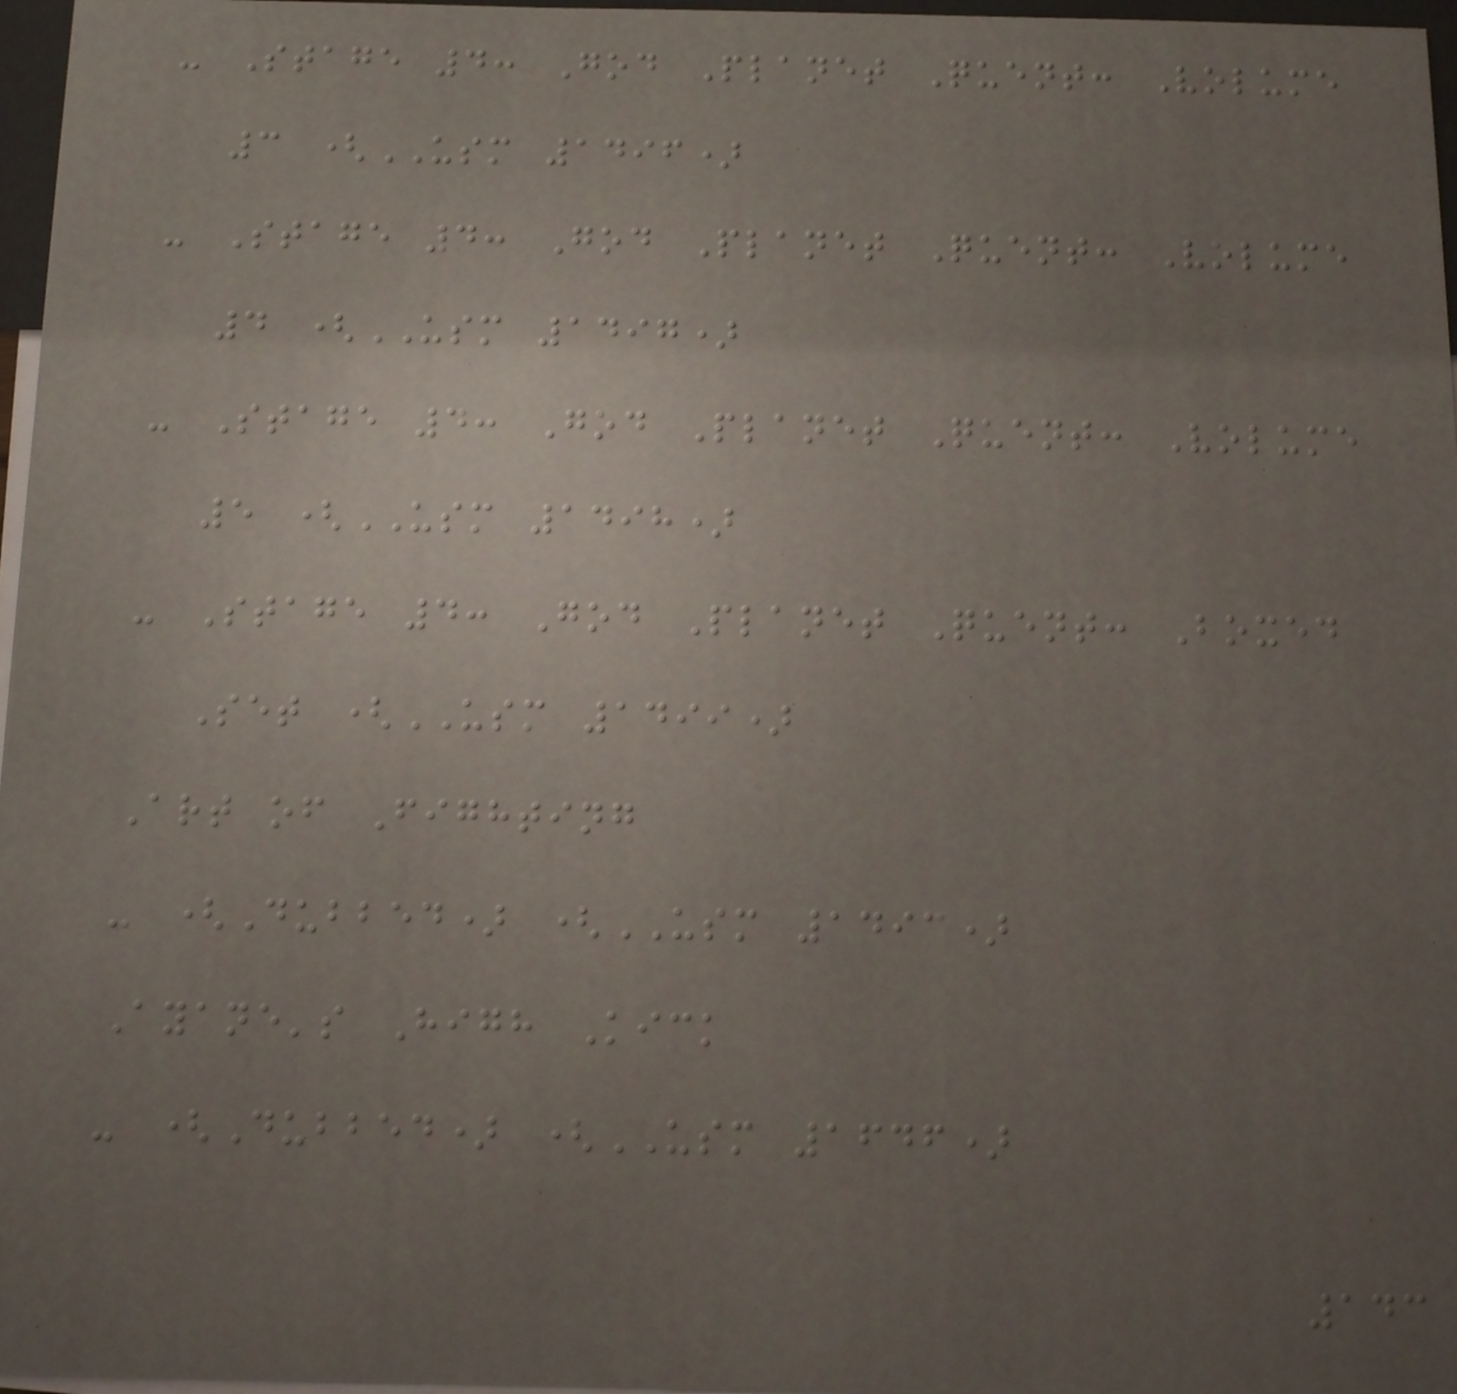- Stage 4: God Planet Quent: Volume
3 (USM 1496)
- Stage 4: God Planet Quent: Volume
4 (USM 1497)
- Stage 4: God Planet Quent: Volume
5 (USM 1498)
- Stage 4: God Planet Quent: Boxed
Set (USM 1499)
Art of Fighting
- (Dubbed) (USM 1493)
Ayane's High Kick
- (Dubbed) (USM 1646)
143
